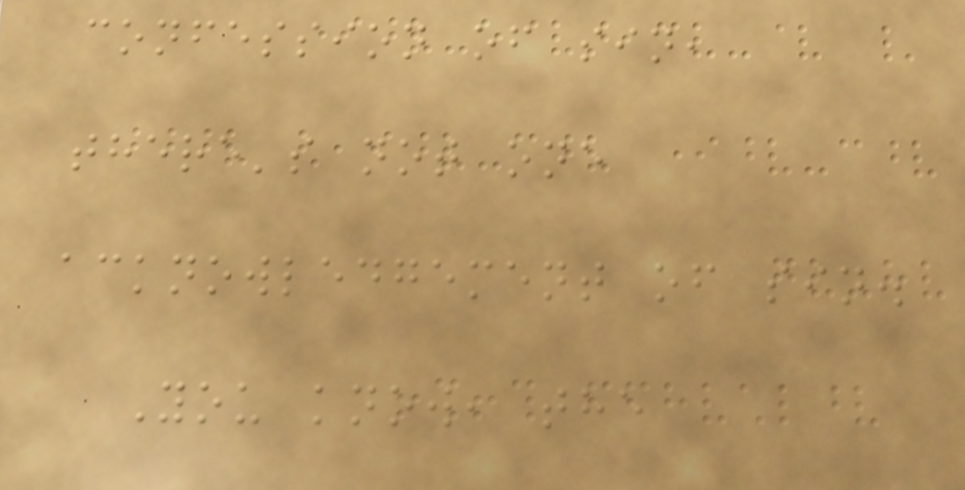confession of sin,
there's not one
acknowledgement of sin.
You know, the
